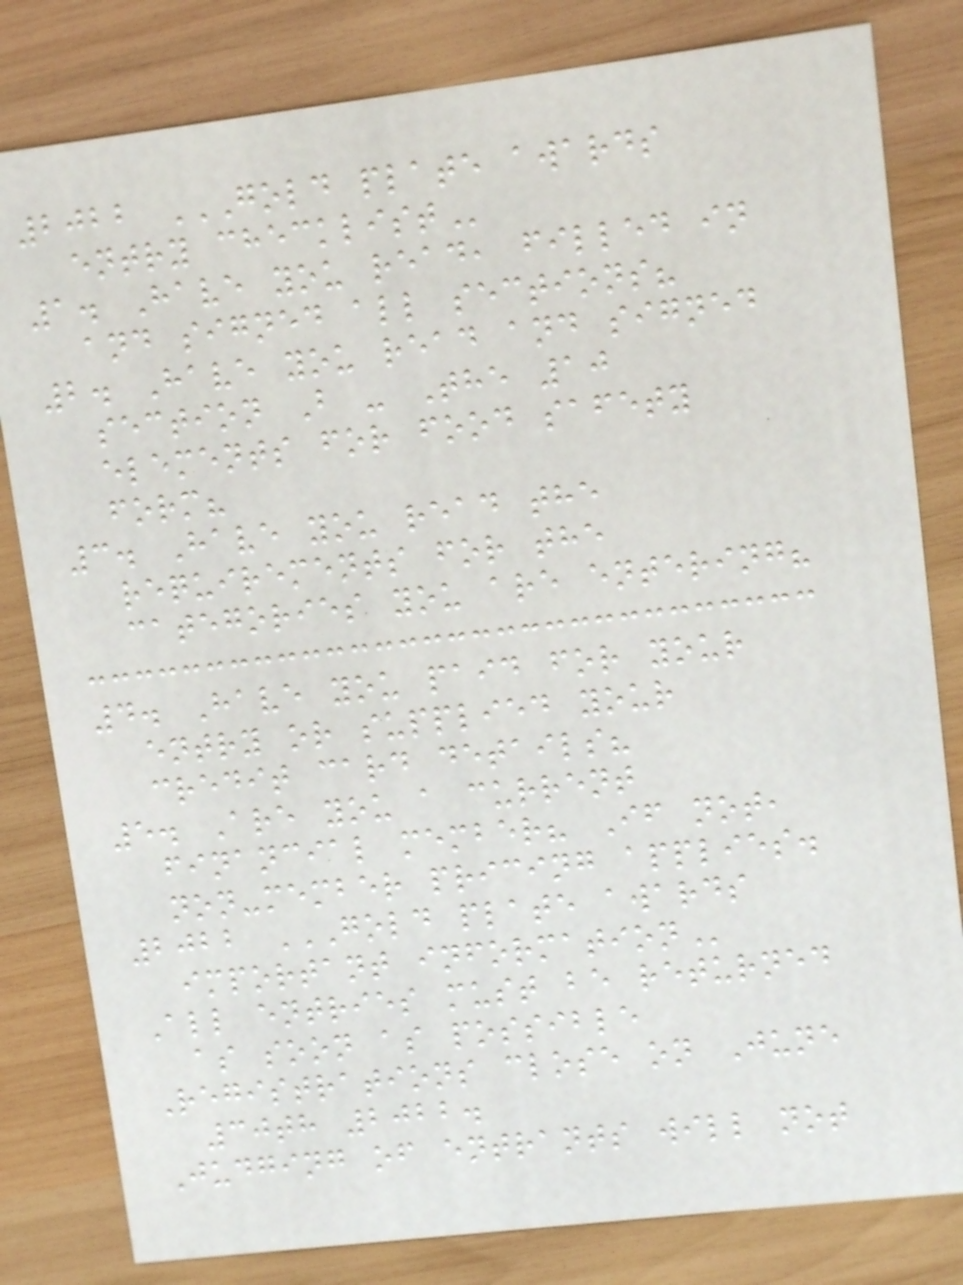2022 GOLD PLATE AWARDS
ENTRY CHECKLIST
1. Have you read, filled in
and signed all sections?
2. Have you read and signed
section B - The 10
elements for food safety
form?
3. Have you read the
requirements for the
categories you are entering?
4. Have you paid for your
entry or supplied your
credit card details?
5. Are you a current
financial member? If not,
non-member pricing applies.
2022 GOLD PLATE AWARDS
IMPORTANT INFORMATION
All entries must be returned
as soon as possible
Registrations close on June
30th 2022.
Judging of entrants will not
